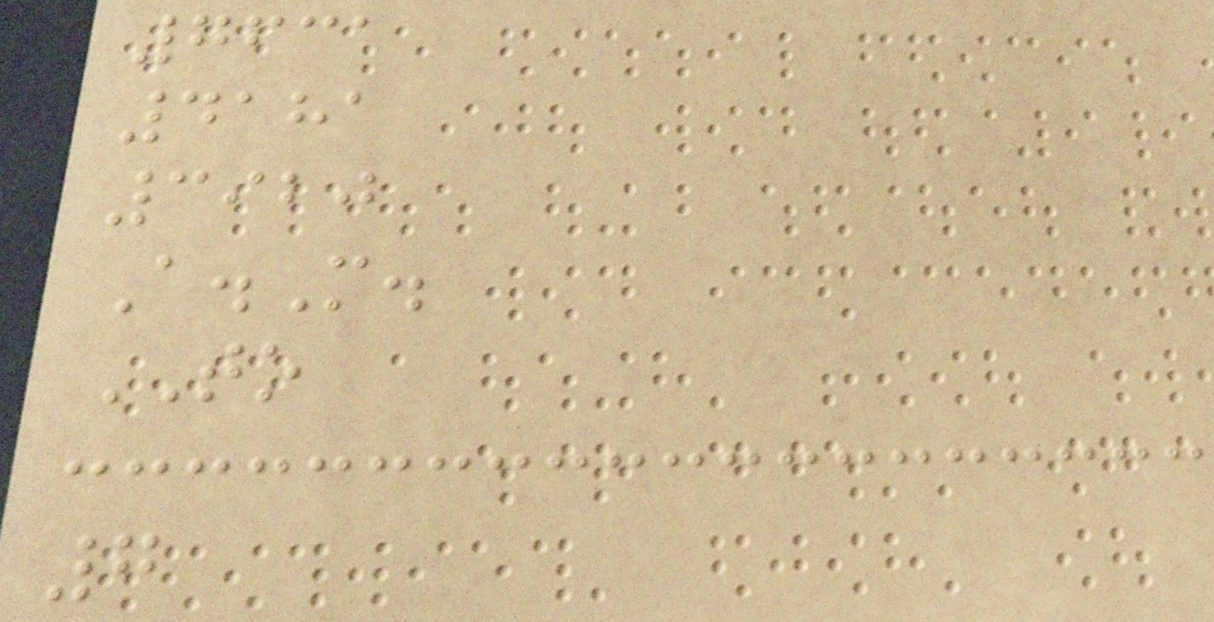7631
4181
3920
A.M.
TO
7
